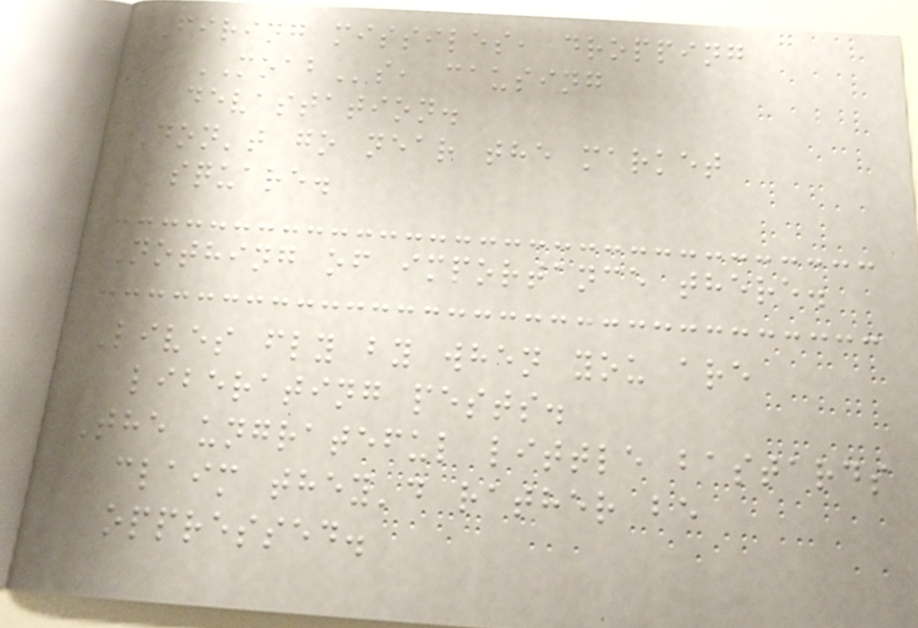Firing missiles, dropping
MOABs, causing
devastation.
Don't go near the market
square.
Nothing of importance there.
Lives fly by when you are
liberating pests.
The ungrateful little bastards
claim they'd rather be
oppressed.
